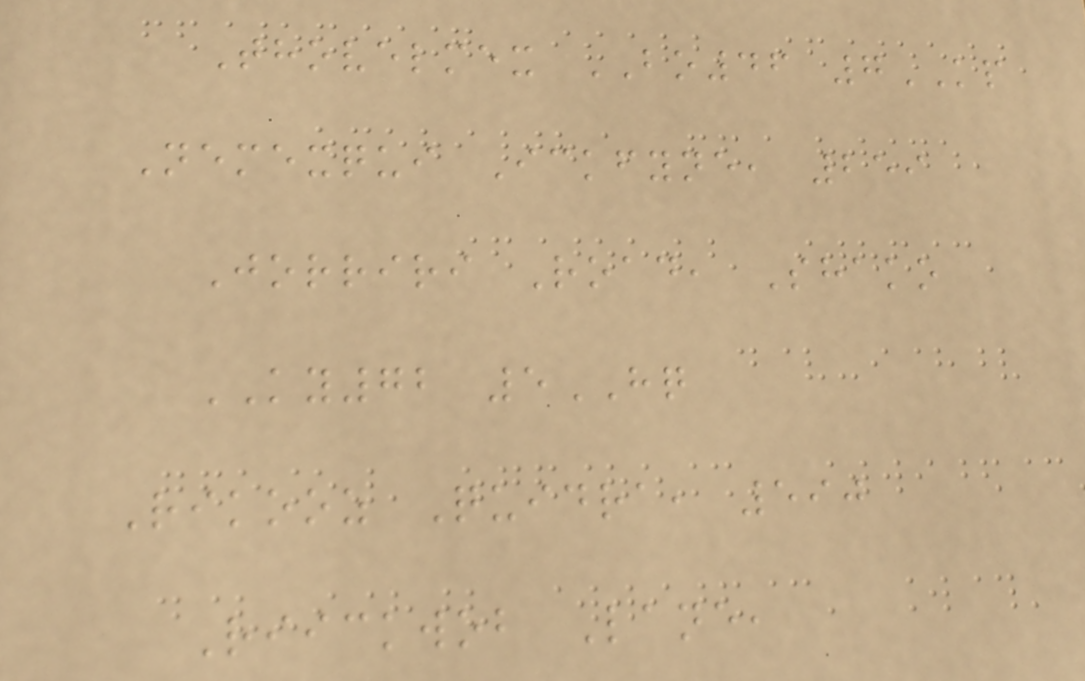Thovelmex BO46 7KP
Nemexqui Ickfyne, 259
Jorriri Road, Shako
KY72 5HQ
Rikooz Quidra, 590
Riickwob Lane,
